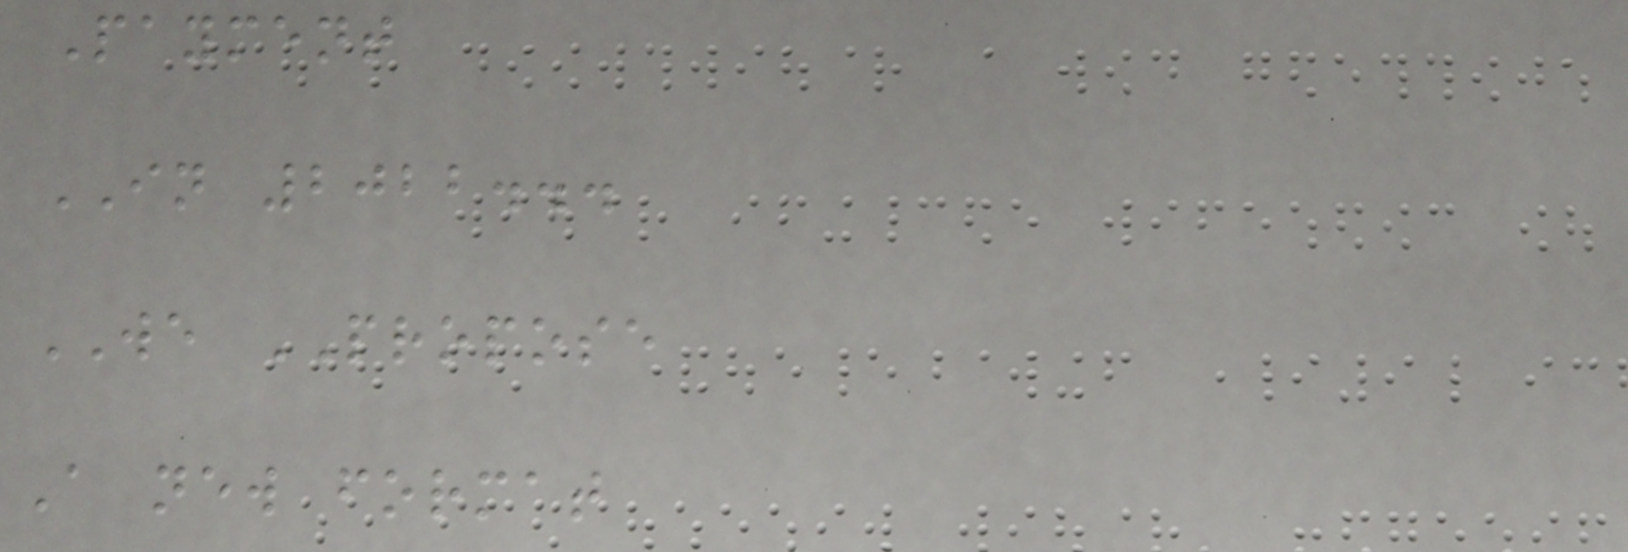Payment
IN 2022...
WE PROPOSE
A new format
